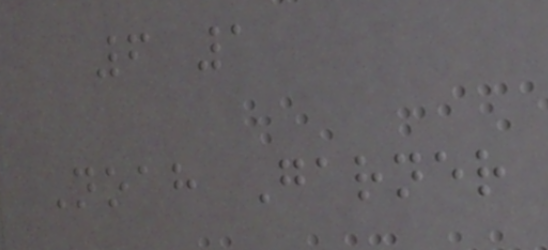6 1
Noah Garner
